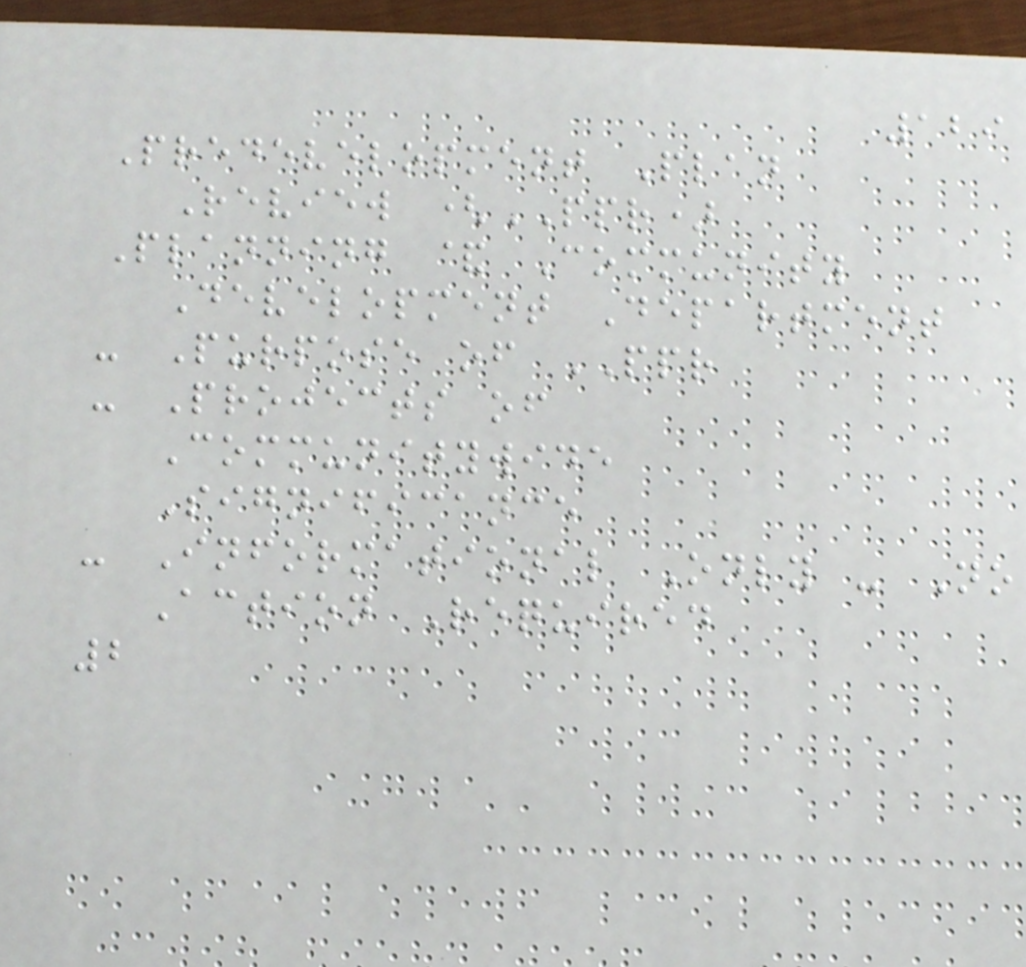129
Predevelopment Plan
Review (PPR)
Planning & Community
Development Department
- Purpose of PPR
- Projects of
Communitywide
Significance
- Informational Only - No
Action Required
2
